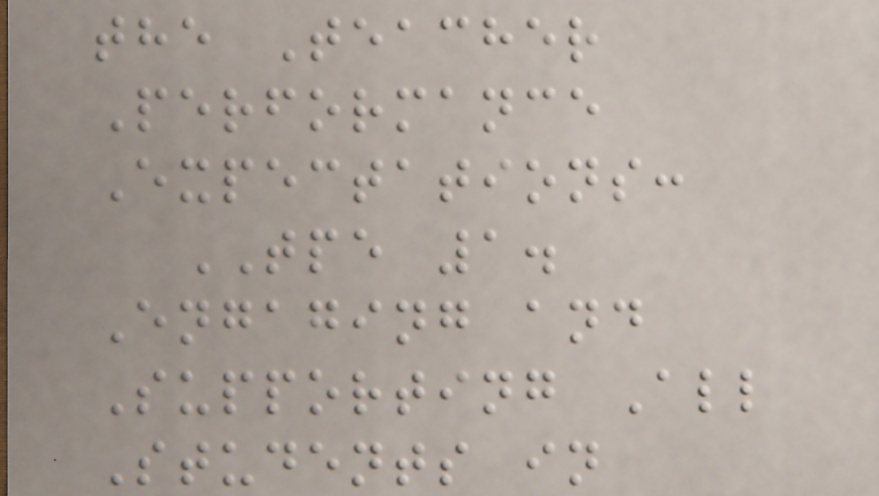the Teacher
Performance
Expectations:
TPE 1.
Engaging and
Supporting All
Students in
